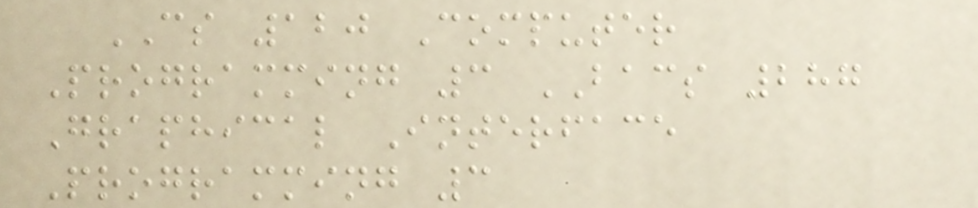CS 120 Computer
Programming 3 BACS 287
Graphical Interface
Programming 3
